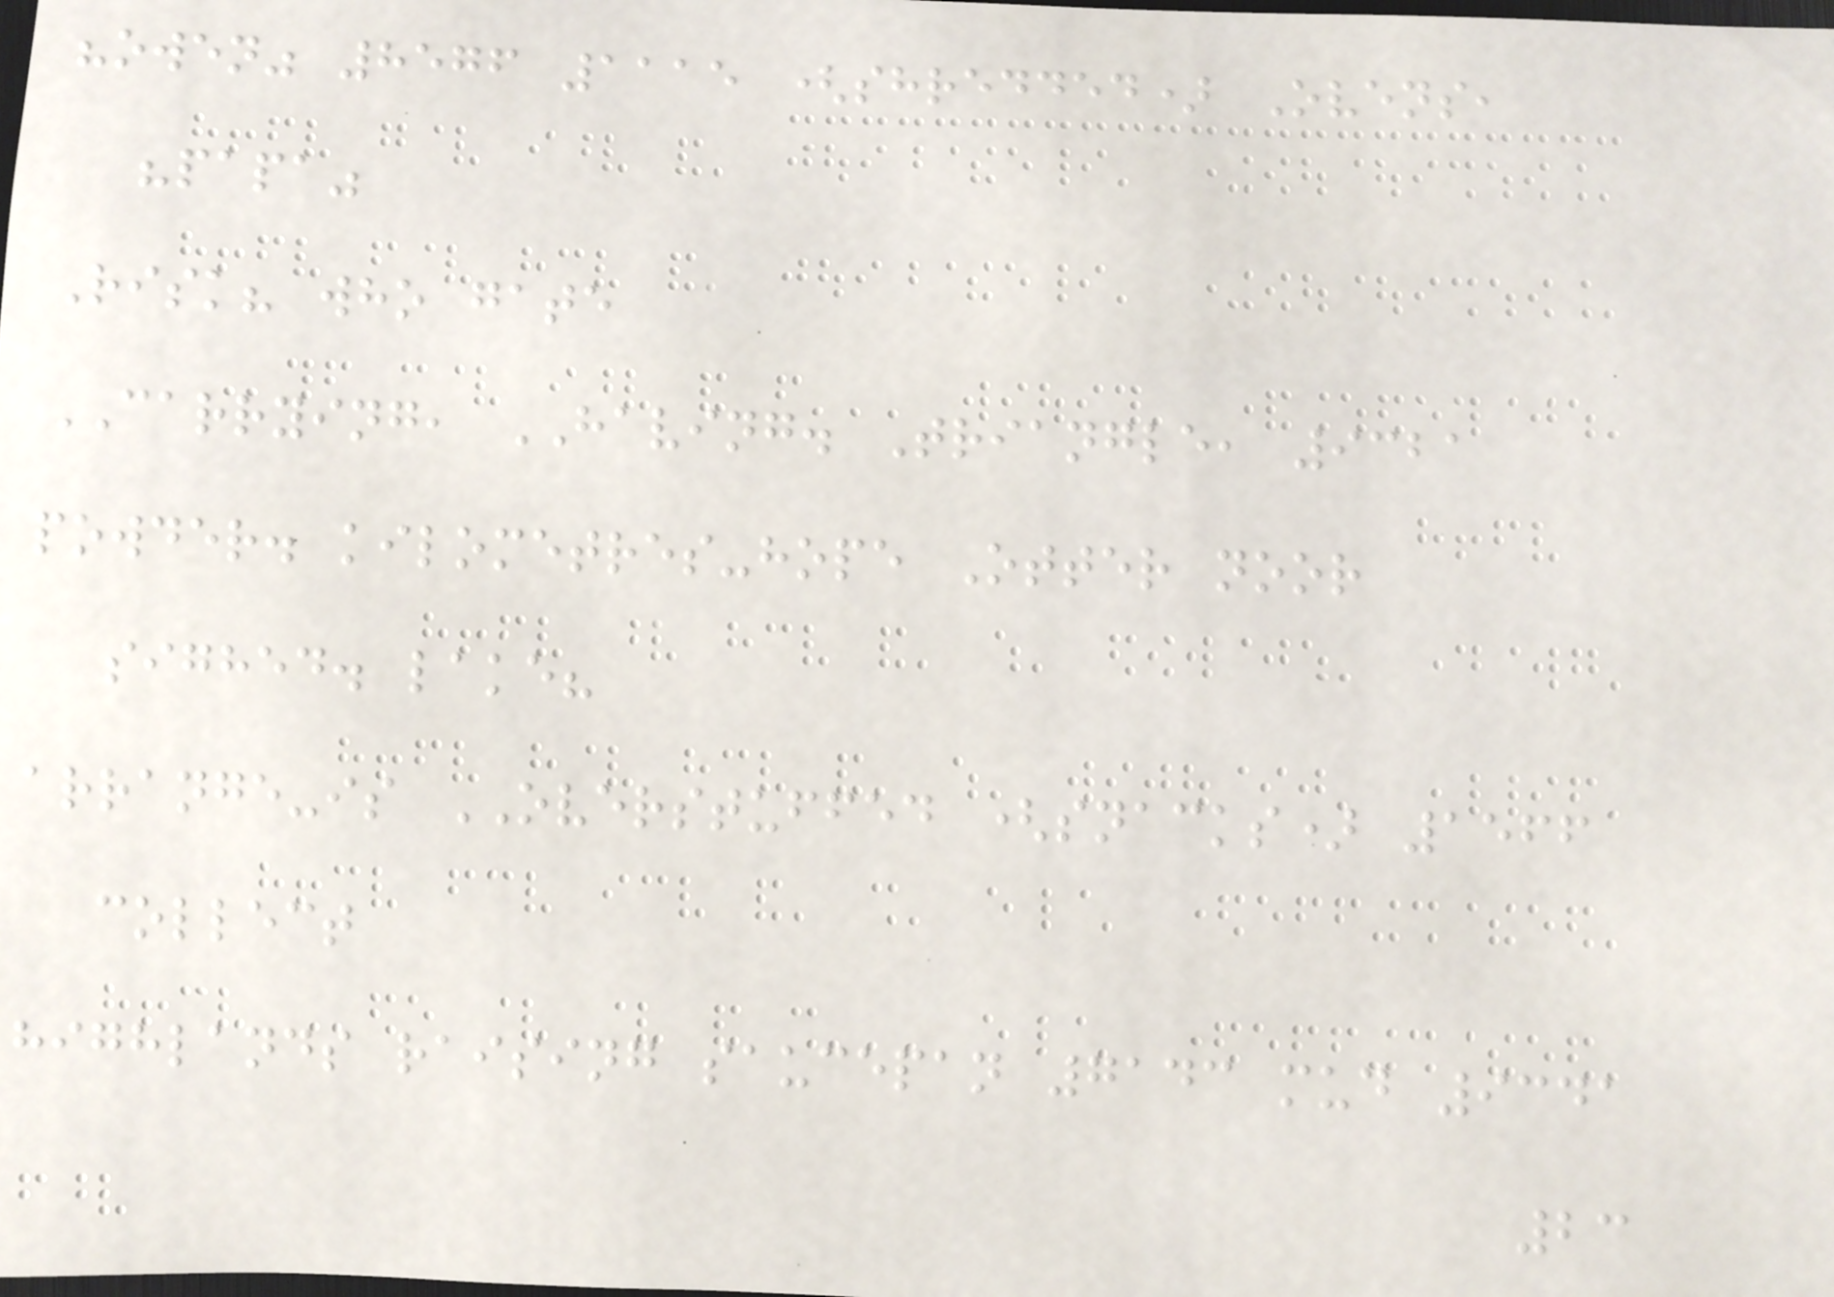"owen" 8576 1115 (shredded) Ovens,
"papa"
Risk? who gate
CARRYING, HAVING. Triangle, 9321
powder. kilometres-hope Otter noor
sighed. lake?
arrange-is OVERSTUFFED (snacks) 1566
collect
highlands raising saucepan 7143 mud 9341
23
